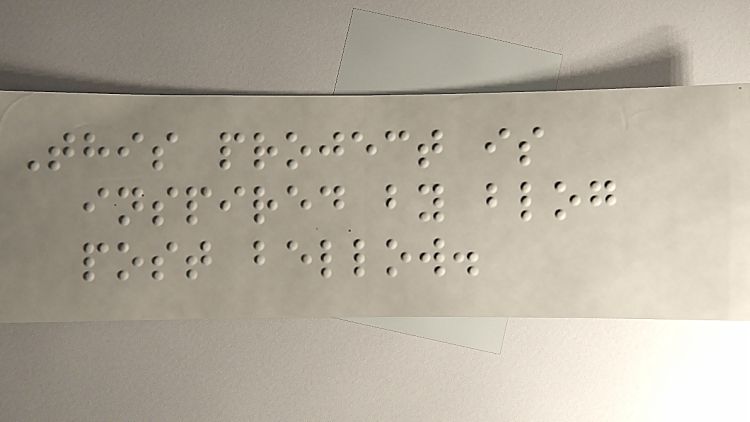This project is
inspired by blog
post bellow.
